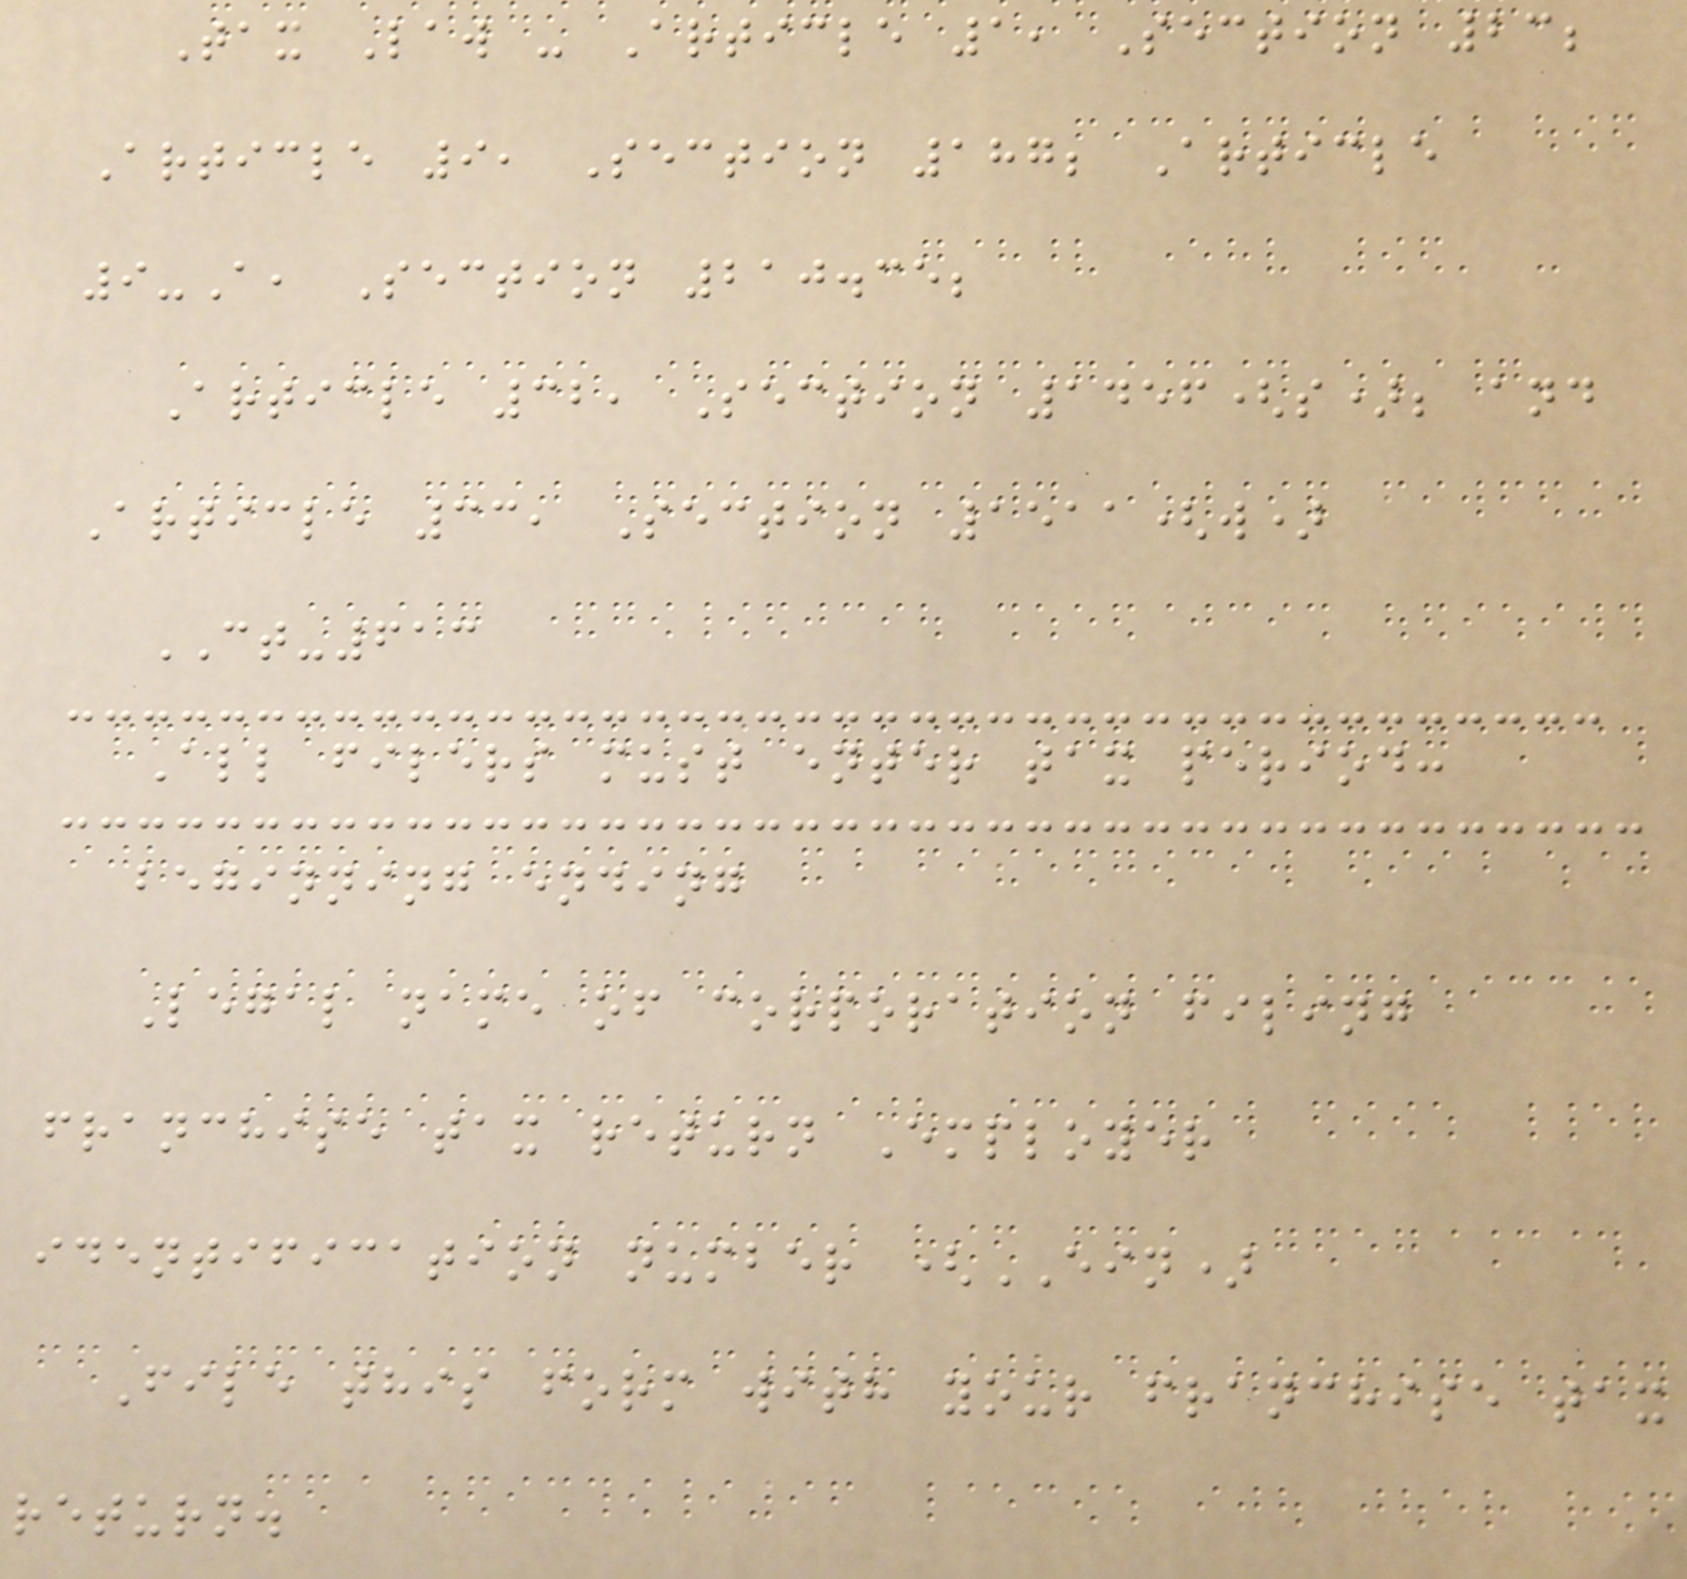Tax Law - Article 1, Section 23;
Article 9, Section 187; Article
9-A, Section 210.35;
Article 32, Section 1456(s); and
Article 33, Section 1511(w)
CT-613
All filers must enter tax period:
beginning ending
Legal name of corporation filing
franchise tax return Employer
identification number (EIN)
File this form with your franchise tax
return.
